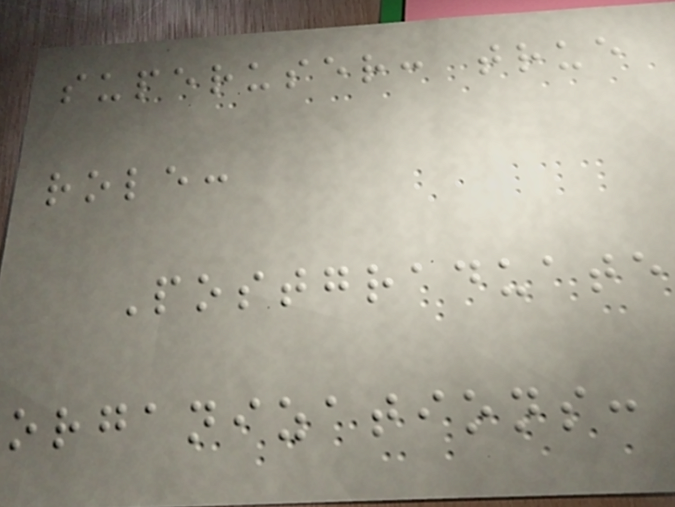superuser: true
role:
Postgraduate
organizations:
